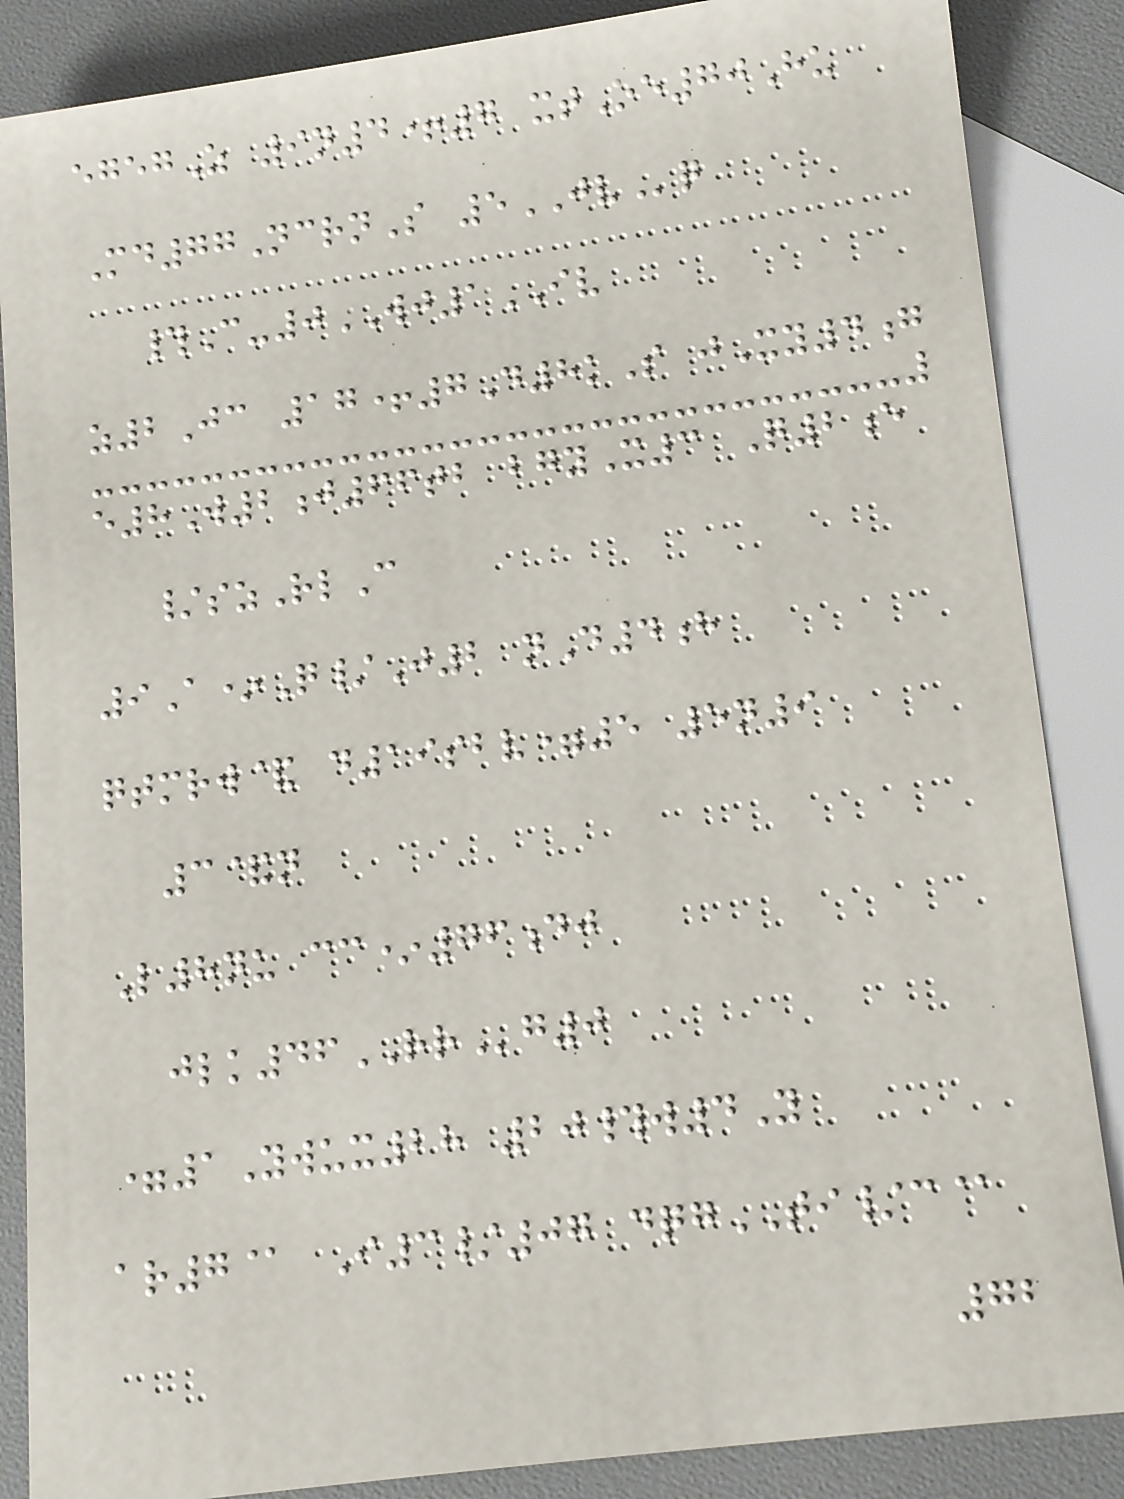egegZ 9n4+7 xtOe70Hu
Md77NcrnS 5JVq
#C-0WJ1IV
z2Jc 17+7D8kS jXy4g
e8W2j66tb bgyX3 Q2e
/szRlC
9A*Q/J2 nD4h
qtmrw& d19sbv=5 5n9
3&n
L8nu cc*76dj
jlk46RRg0
=1Ywux28 20#w4Y
ar7@ I3/07 dqgTI/c@
72
